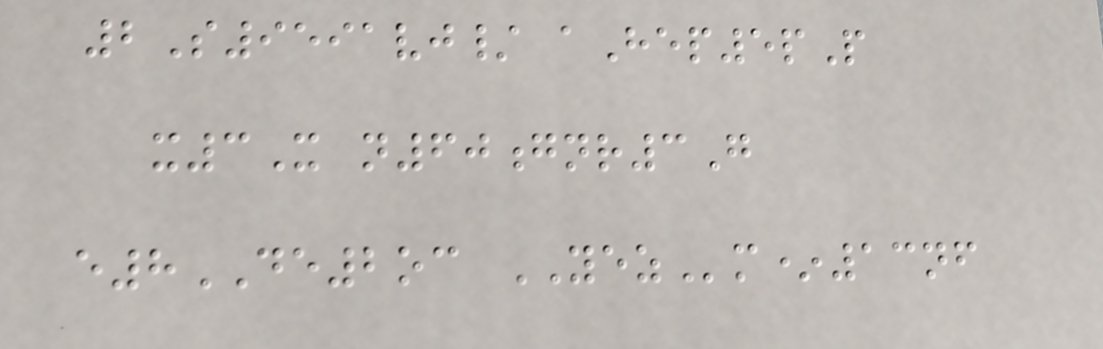2S9591vj/ aHep5pP
x3X n60gnr3G
e8DE2oc YEZm*13nf
